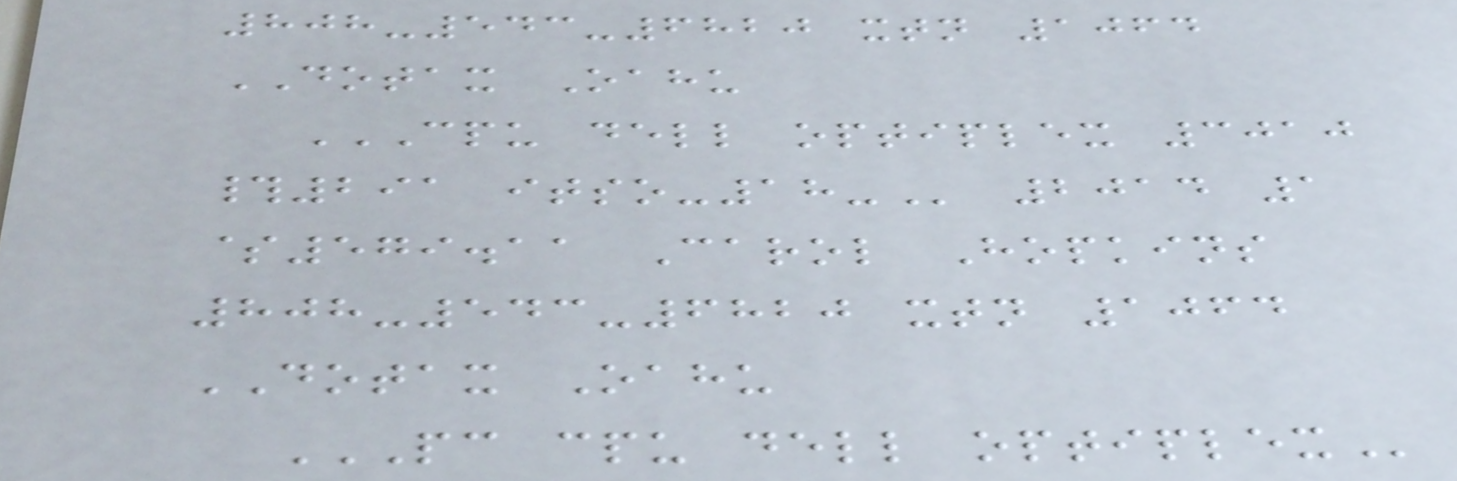808-543-6820 xtn 1064
DOTAX Oahu
CPU DELL OPTIPLEX 3010
#291 ITSO-18- 2014 1
$579.11 Carol Hopkins
808-543-6820 xtn 1064
DOTAX Oahu
PC CPU DELL OPTIPLEX
